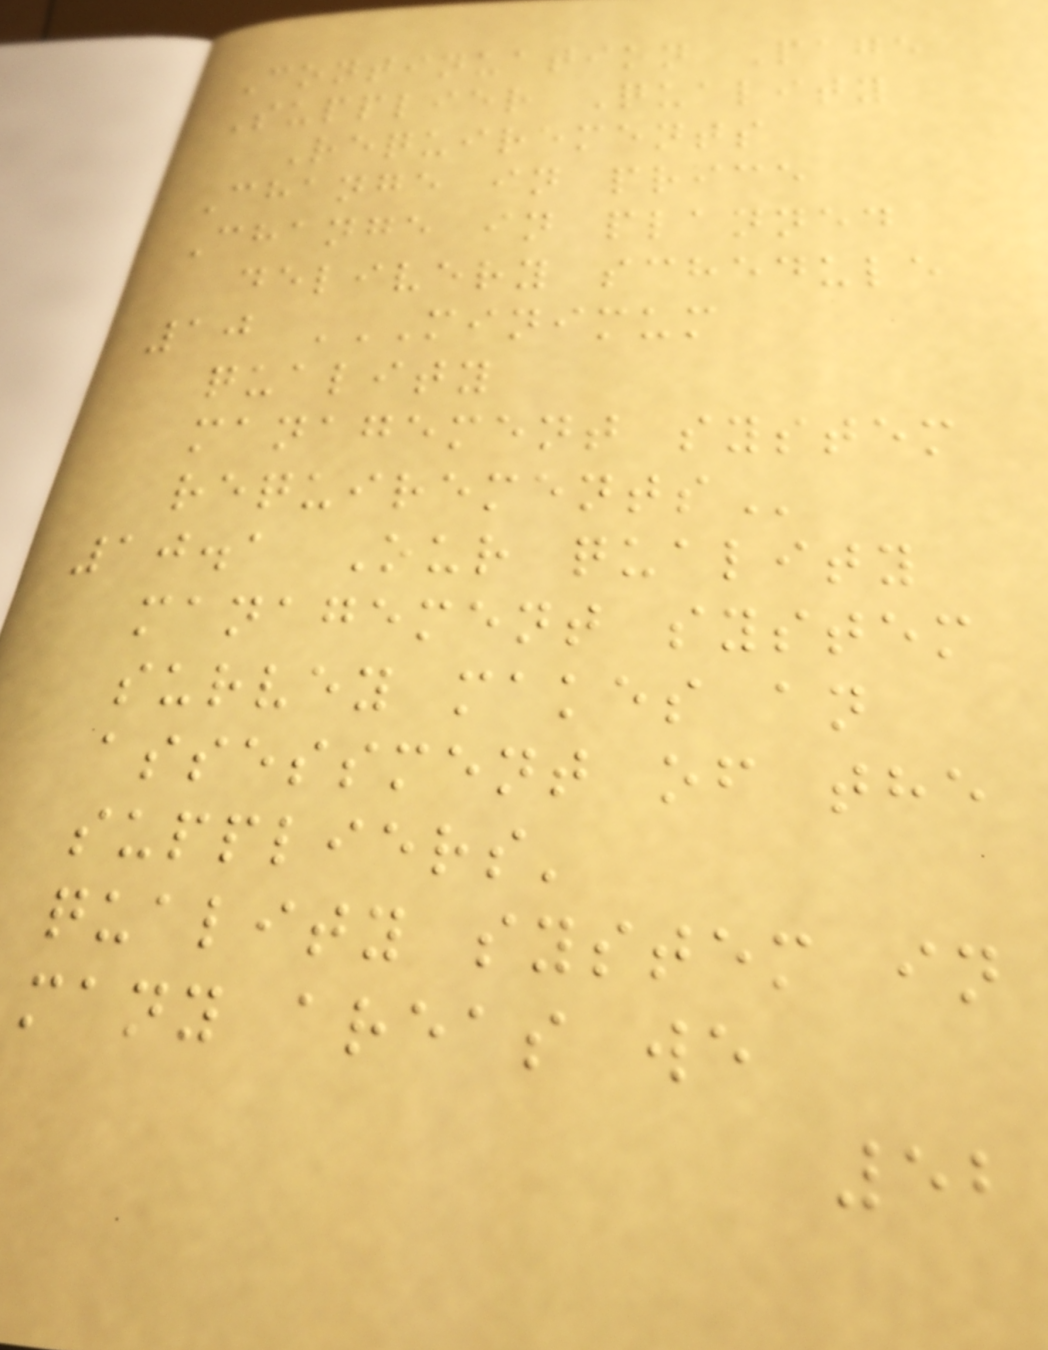Continuation Page
Supplier Quality
Requirements
Change in price
Change in planned
delivery schedule
10 MINIMUM
QUALITY
MANAGEMENT SYSTEM
REQUIREMENTS
10.1 Our quality
management system
survey makes an
assessment of the
suppliers'
quality system in
many areas we
52
